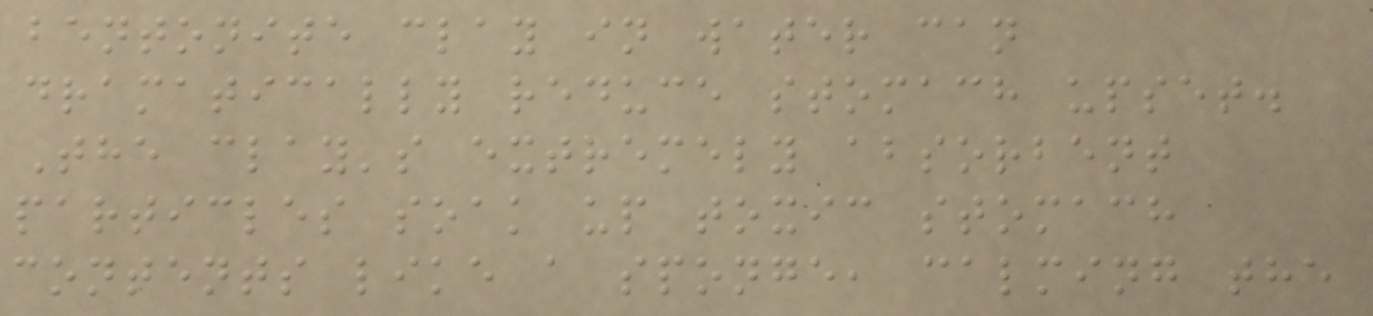bentonite clay in water can
dramatically reduce stomach upset.
The clay's extremely absorbent
particles soak up toxic stomach
contents like a sponge, calming the
